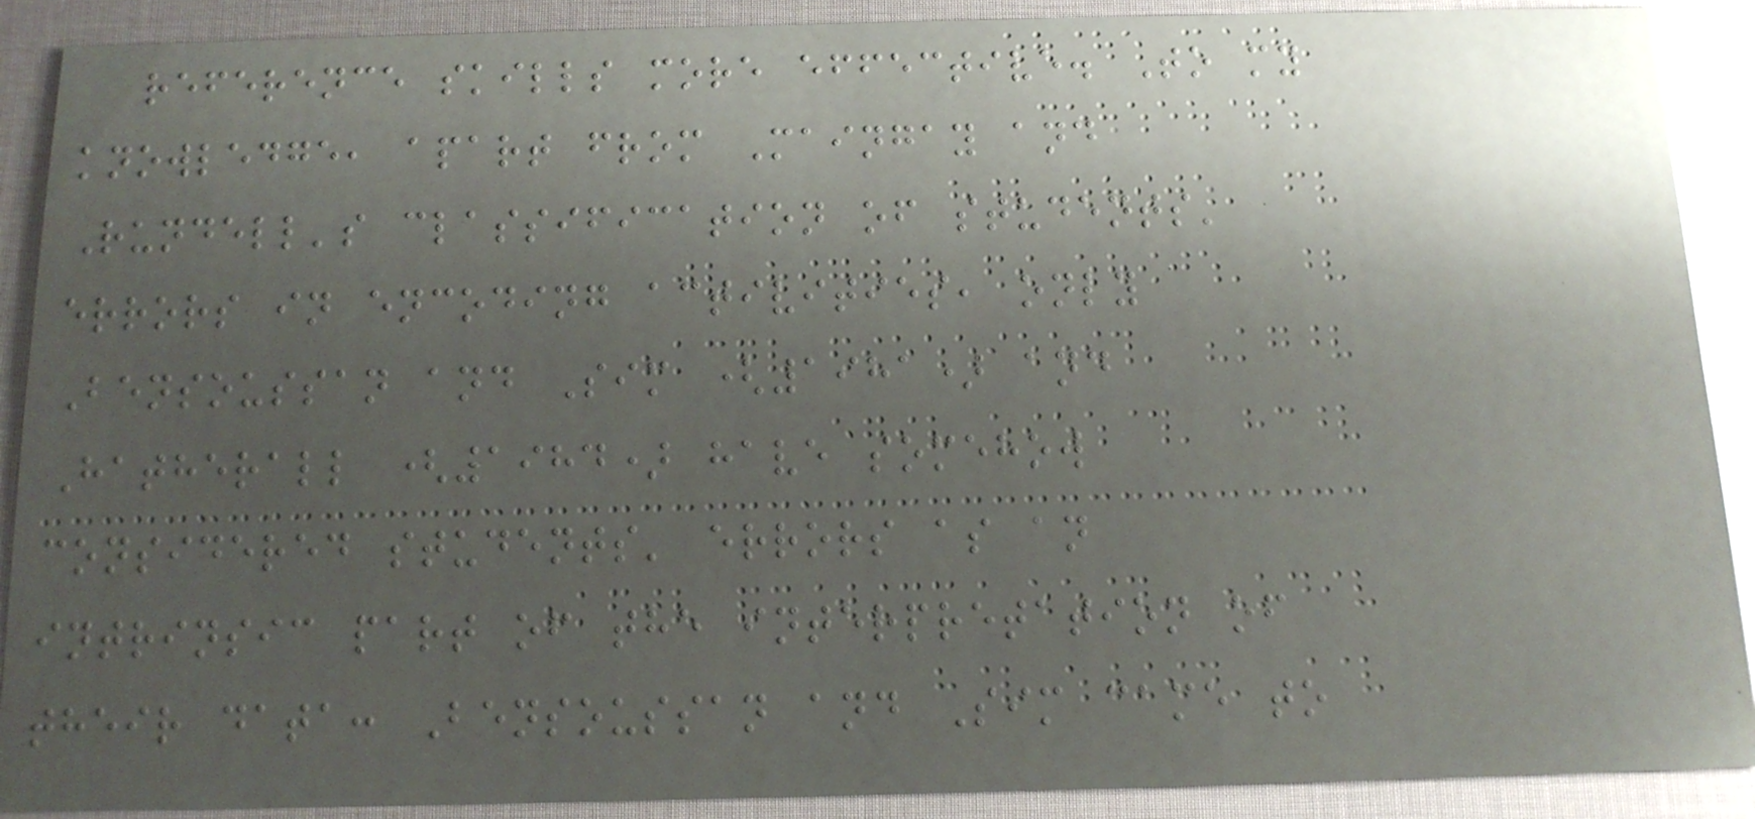reference skills more effective. To my
knowledge, apart from Maingay and
Rundell's classification of students'
errors in encoding activities, only
Bensoussan and Sim (1981) and
Hatherall (1984) have somehow
considered students' errors as an
intrinsic part of the interpretation of
their data: Bensoussan and Sim came to
